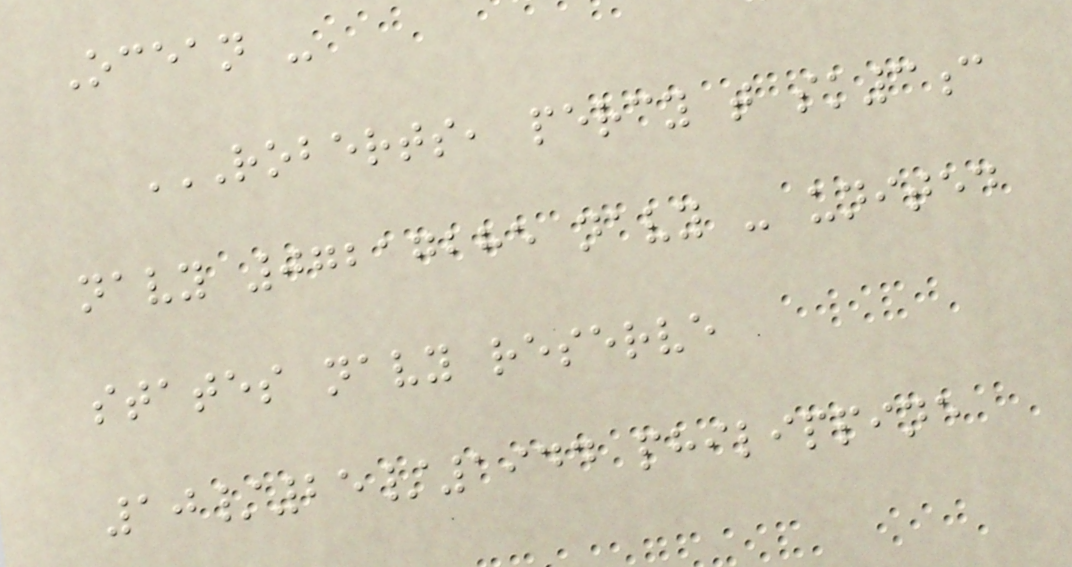Ocean -
ROBERTS, PERCY T SK3C
NAVY 07217285 NAVY - UNITED
STATES NAVY RESERVE
10/25/1944 PHILIPPINE
